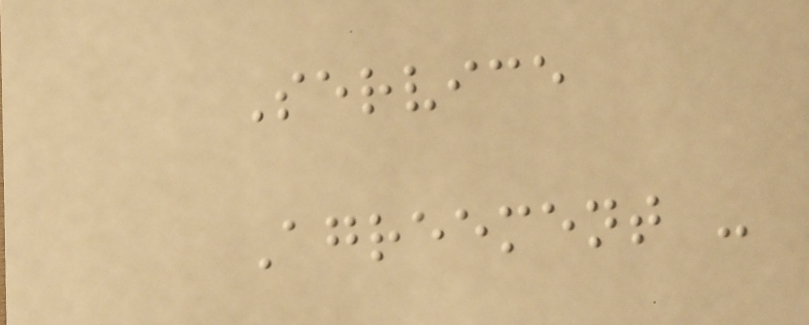Service
Agreement -
